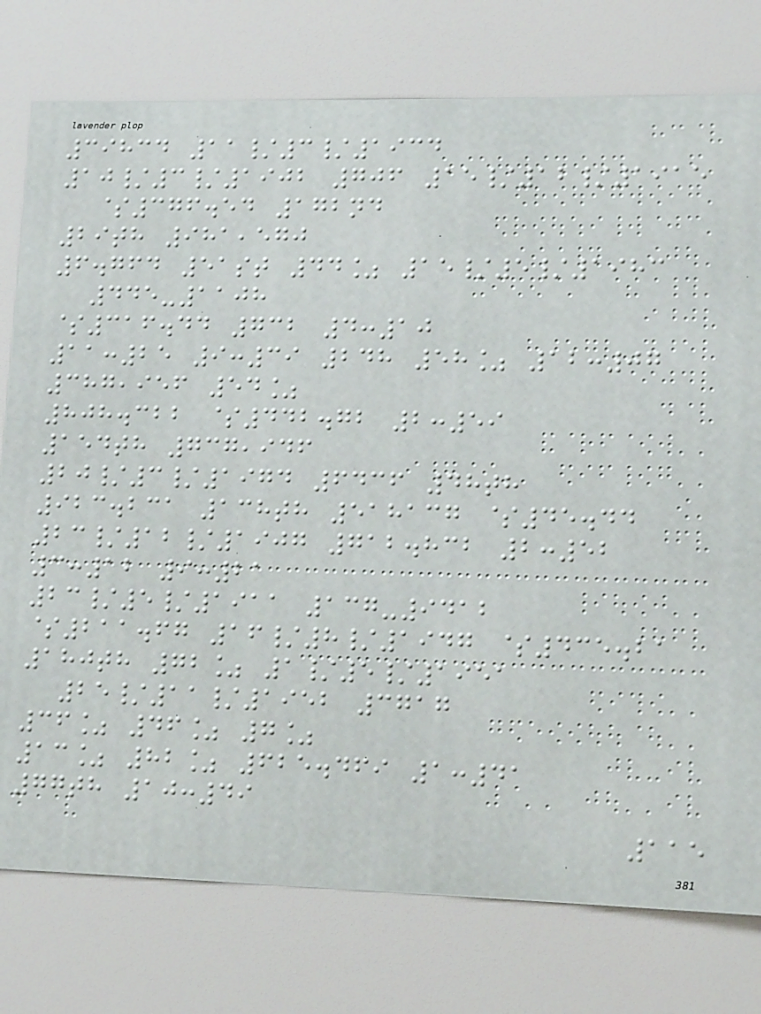39834 11/3/1934
10/3/1902 706 15/12/1915
$376.54 172nd
29th 981,570
6.764 51st 44% 15/5/1983
445-1108
$316.44 732 4:10
11:25 9:39 248 58% 12:07
387,956 54%
808.322 $442.72 2:59
154th 737,946
20/3/1974 6436 48th
923.231 138th 518137 $45.44
23/12/1907 712.832 2:52
3:12 9:21
23/5/1911 137-9412
$211.67 16/8/1947 $435.21
180th 72% 1/5/1951
25/11/1952 3717
36% 46% 7%
13% 82% 625.469 1:41
77th 10:49
115
